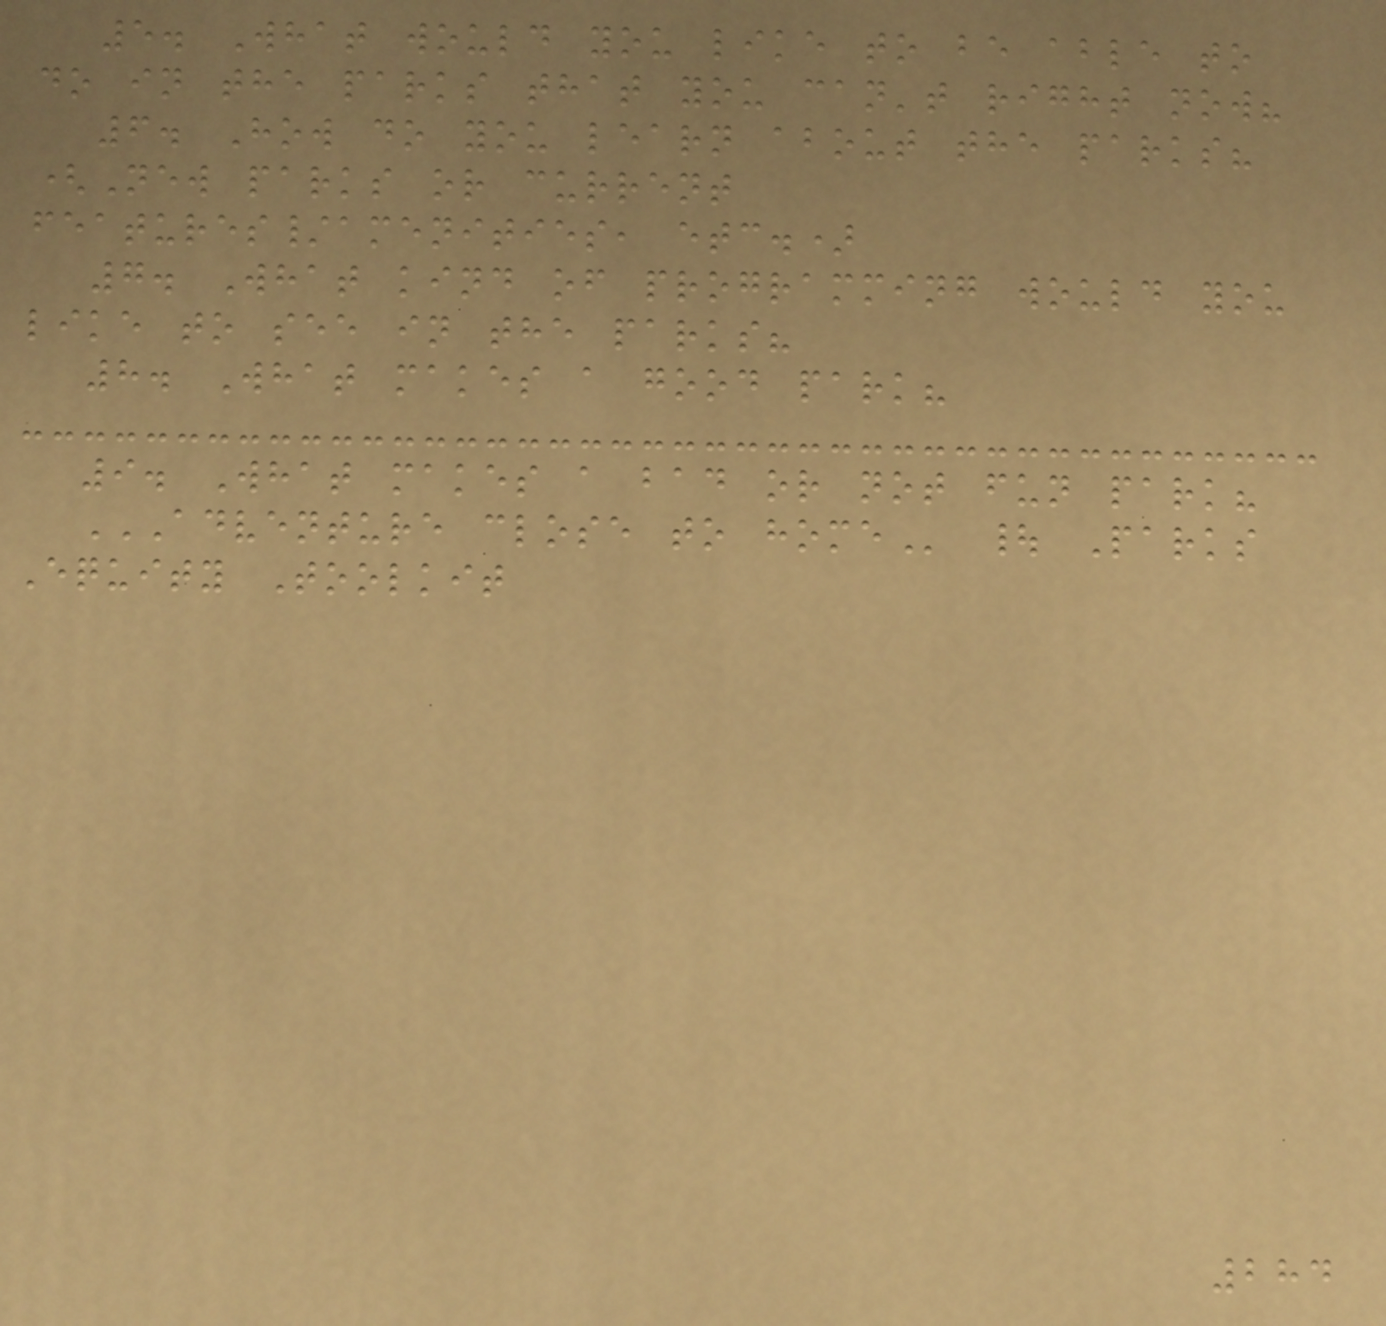5. What would you like to be able to
do in the parks that you can't right now?
6. How do you learn about the parks?
(New parks or current
features/amenities, etc.)
7. What kind of programming would you
like to see in the parks?
8. What makes a good park?
9. What makes a bad or not fun park?
ADVENTURE CLOSE TO HOME | Parks
Equity Toolkit
284
